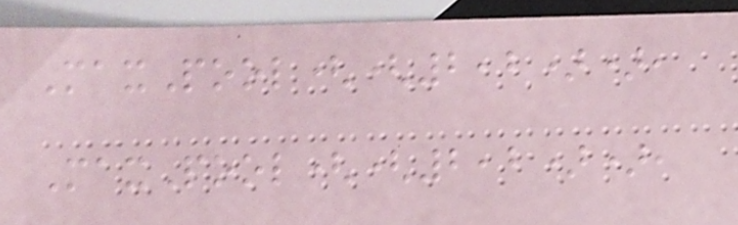MaxPool((2,2)),
MaxPool((2,2)),
